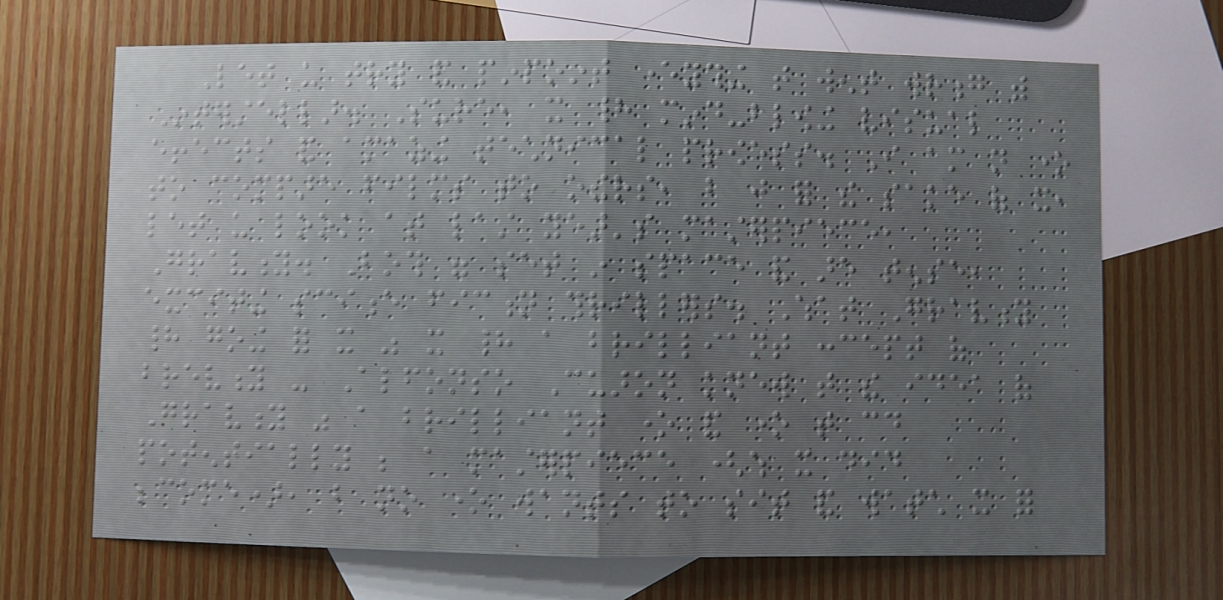Let us try and pinpoint everything that went wrong with
Interstellar. Sure, it had mind-blowing visual
effects and amazing technical prowess. I am not one
to compare films to others, but just for the sake of it,
let us look at last year's masterpiece,
Gravity. Both were set in space and are tense,
exciting science fiction thrillers. What Gravity
had going for it was it had a brilliant concept of
brevity - Alfonso Cuaron knew that the idea of
Gravity was a brilliant one and one that could
potentially be a masterpiece (which it did
become), but no one wants to sit and watch it for
